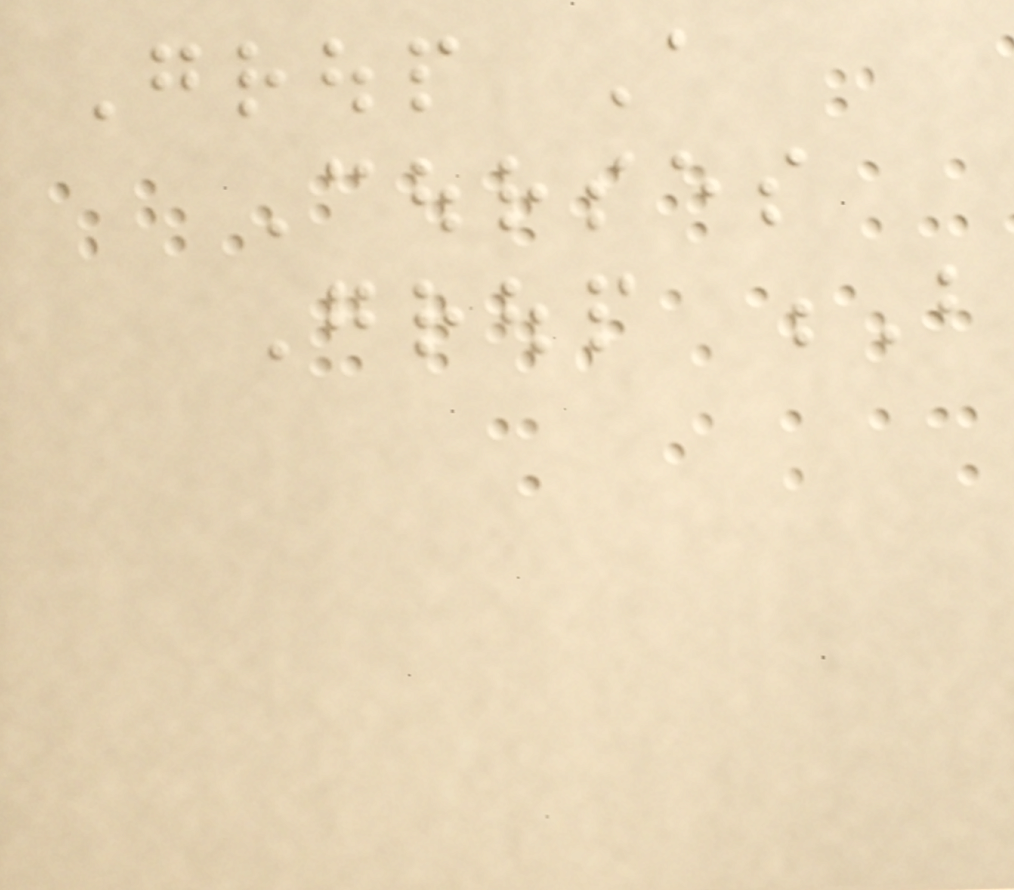Group A
Courses
Group B
